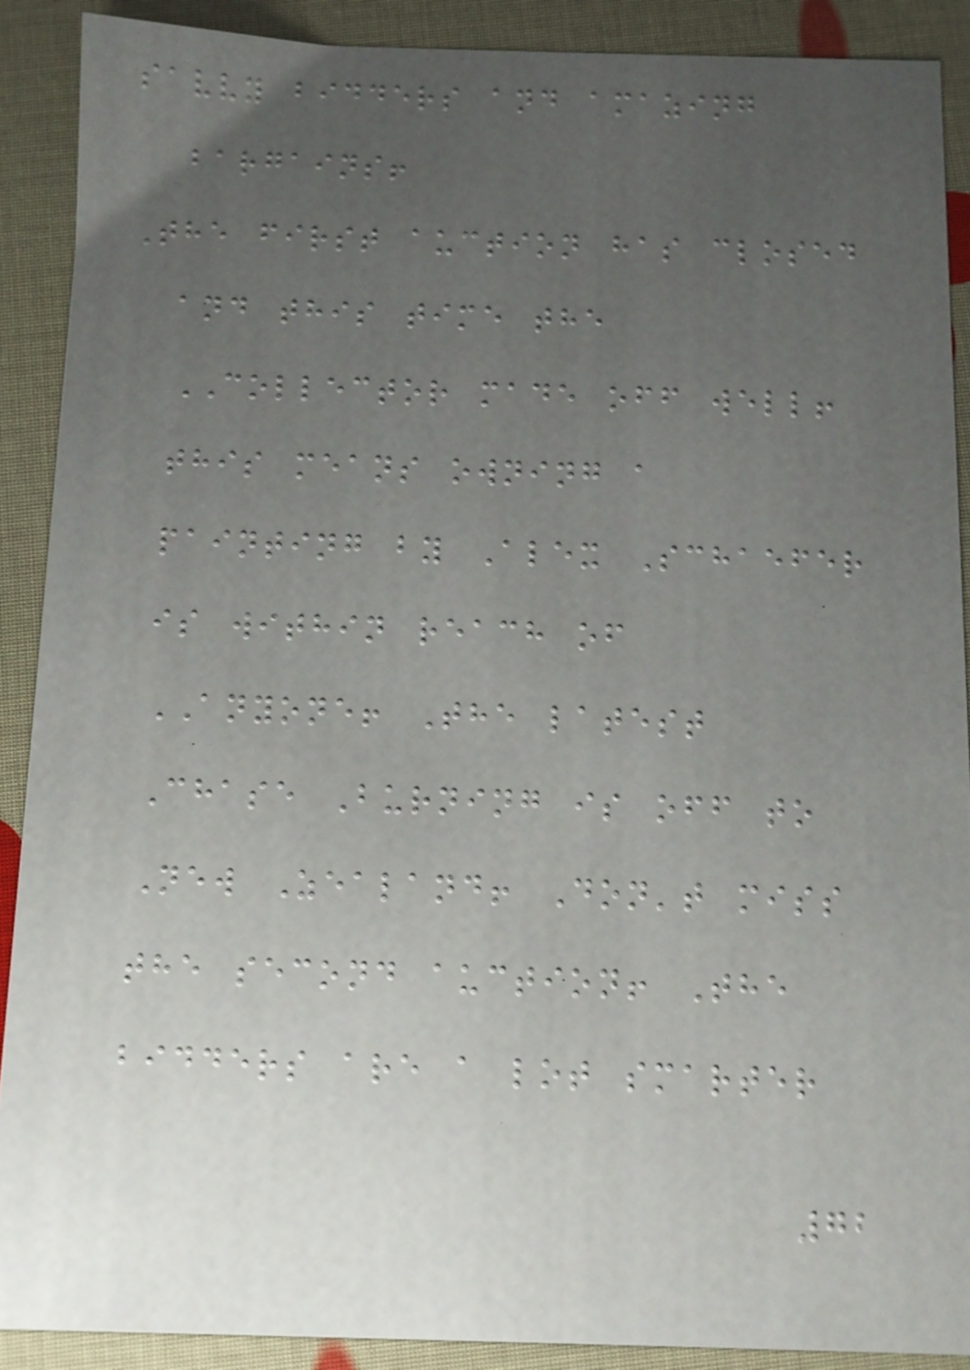savvy bidders and amazing
bargains!
The first auction has closed
and this time the
COLLECTOR made off well!
this means owning a
painting by Alex Schaefer
is within reach of
ANYONE! The latest
Chase Burning is off to
New Zealand! Don't miss
the second auction! The
bidders are a lot smarter
72
